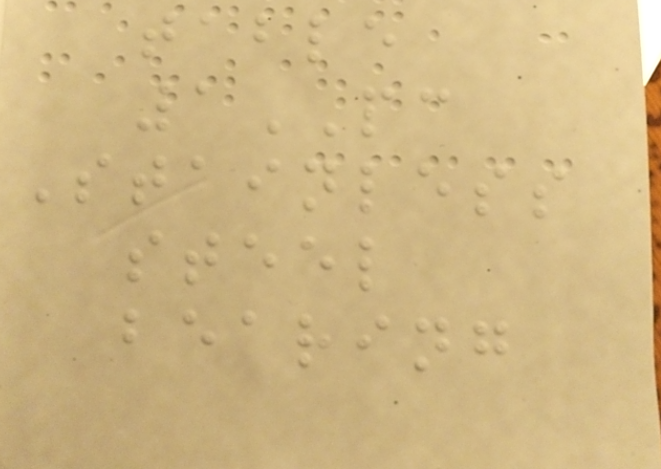table
1PC
Stainless
steel
bearing
